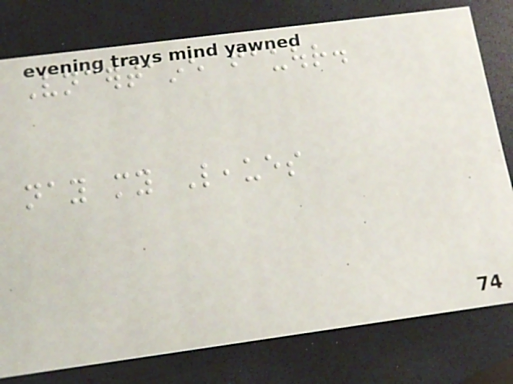Vncertaine fauour.
nay my Leaues
